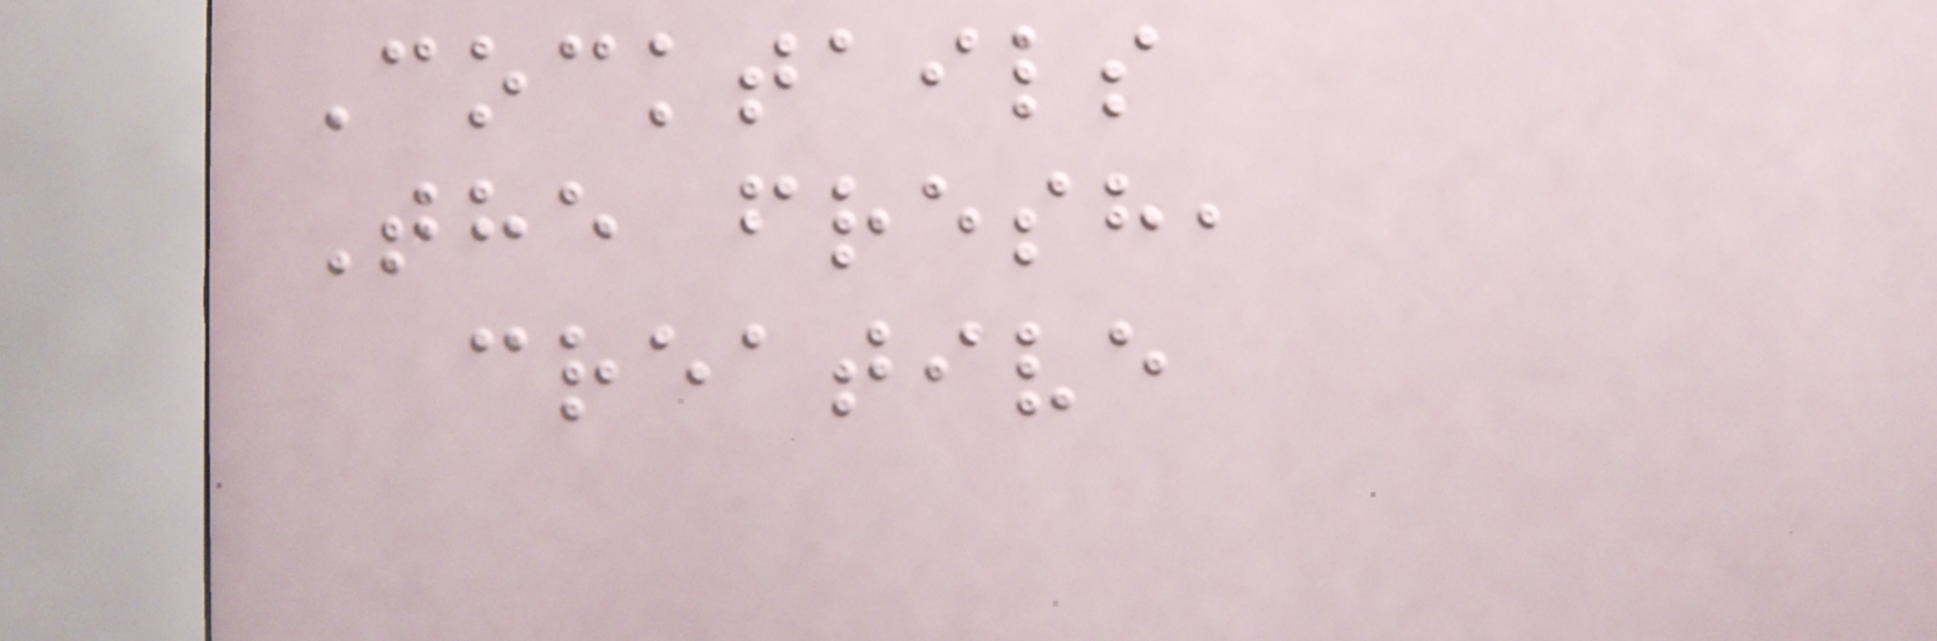Cocktails
The fresh,
creative
